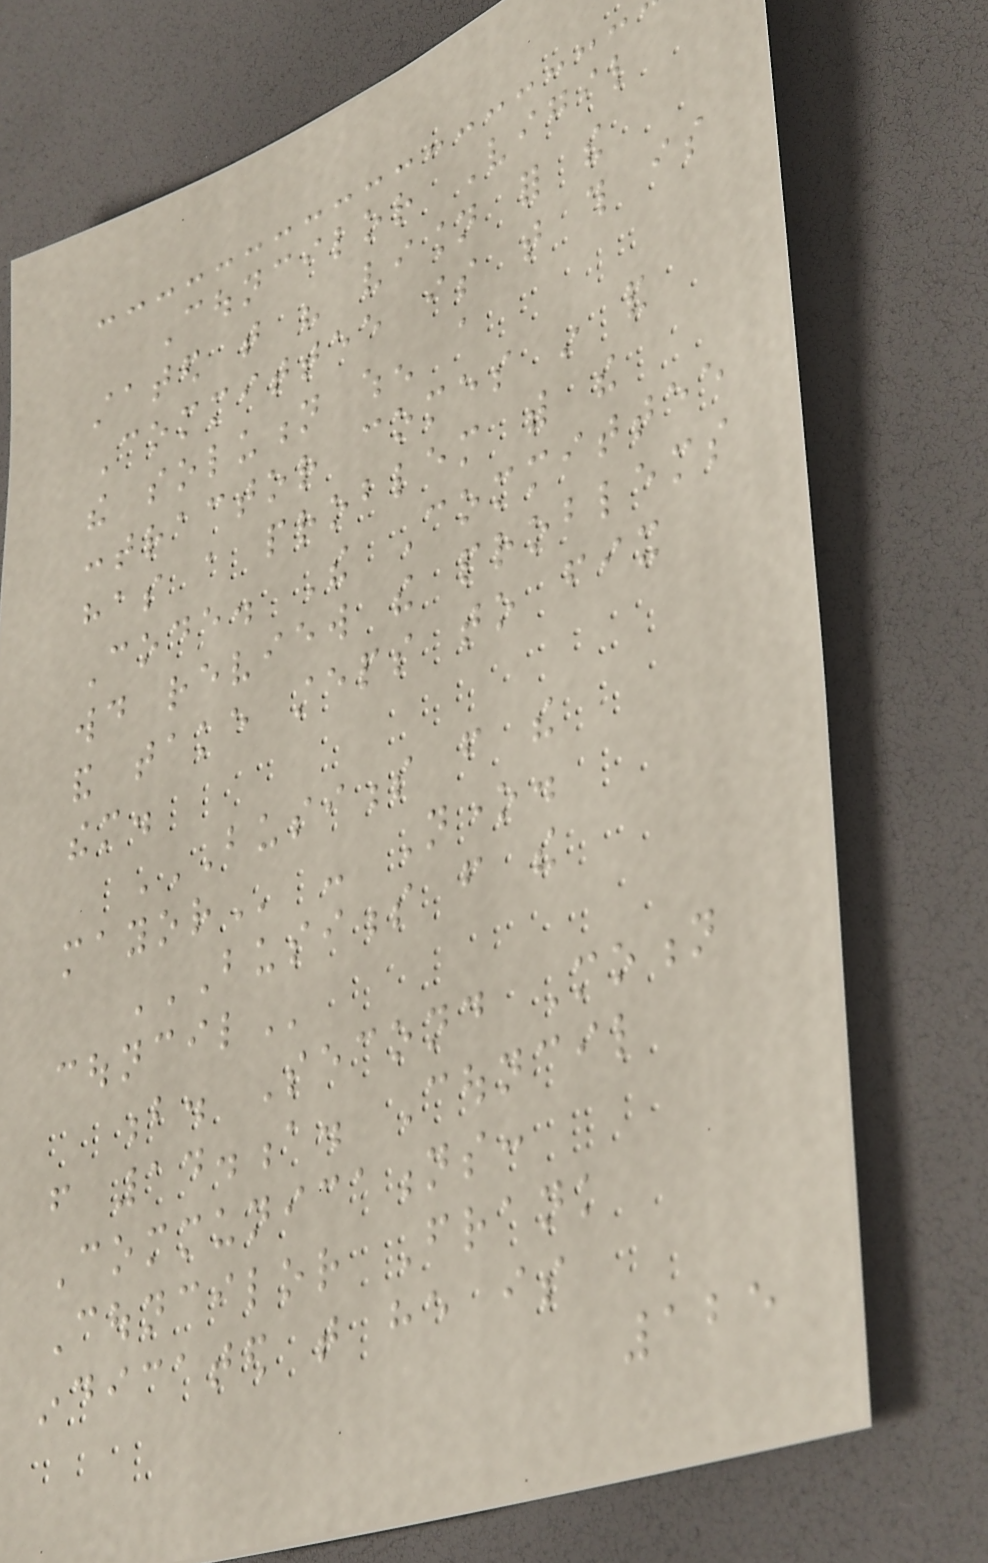Councilor Vigil
stated that his vision for the
Committee is that this is
the solution when a
contractor comes in and
has a problem with the
Code. The Committee
would review the problems
and take steps to fix
them.
BUSINESS FROM THE
MAYOR - None.
BUSINESS FROM THE
COUNCIL
b. Second Motion
from 14.a. Council
Communications:
Councilor Frank
indicated that he is
125
